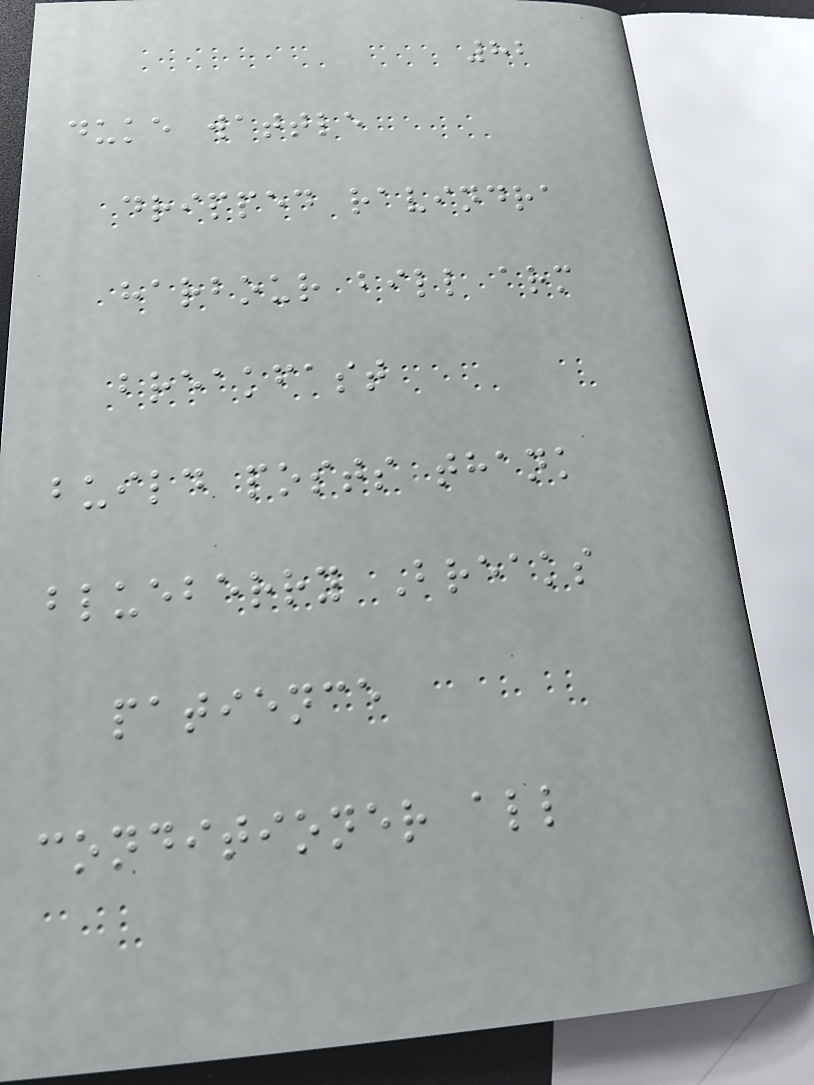82
duke wattle
dripped ravindra
harbour bill arm
breakfast
build posts thank
blueberry Breaks
patience
conditioner all
